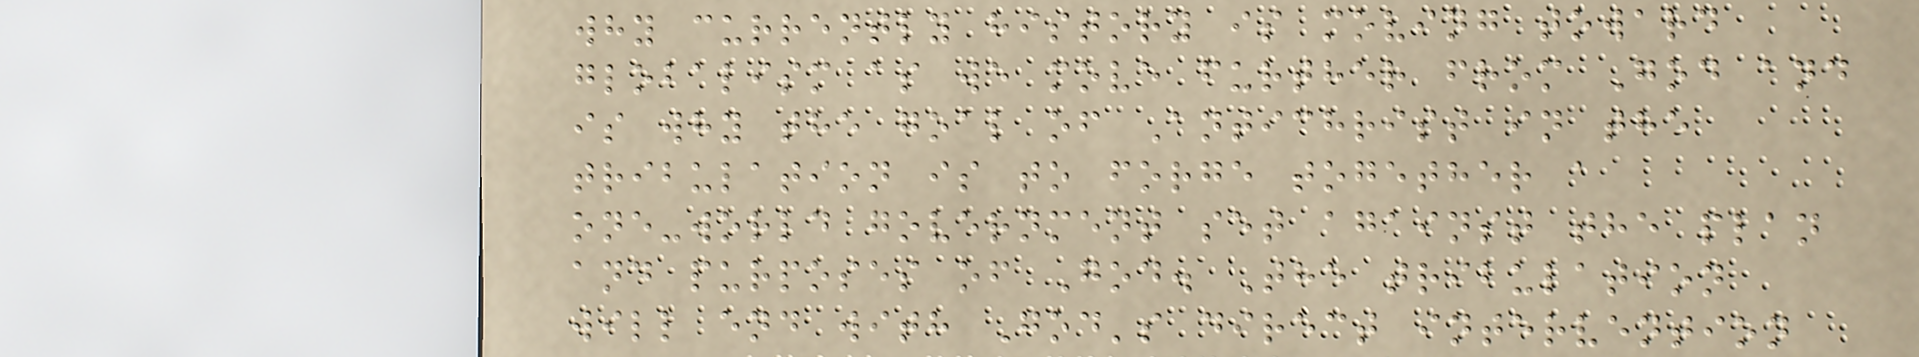why currently history is moving toward
globalism as we move further from God and
is why the goal of Antichrist in the
tribulation is to forge together a
one-world government set against the plan
and purposes of God. The tribulation
will end with God's direct intervention
